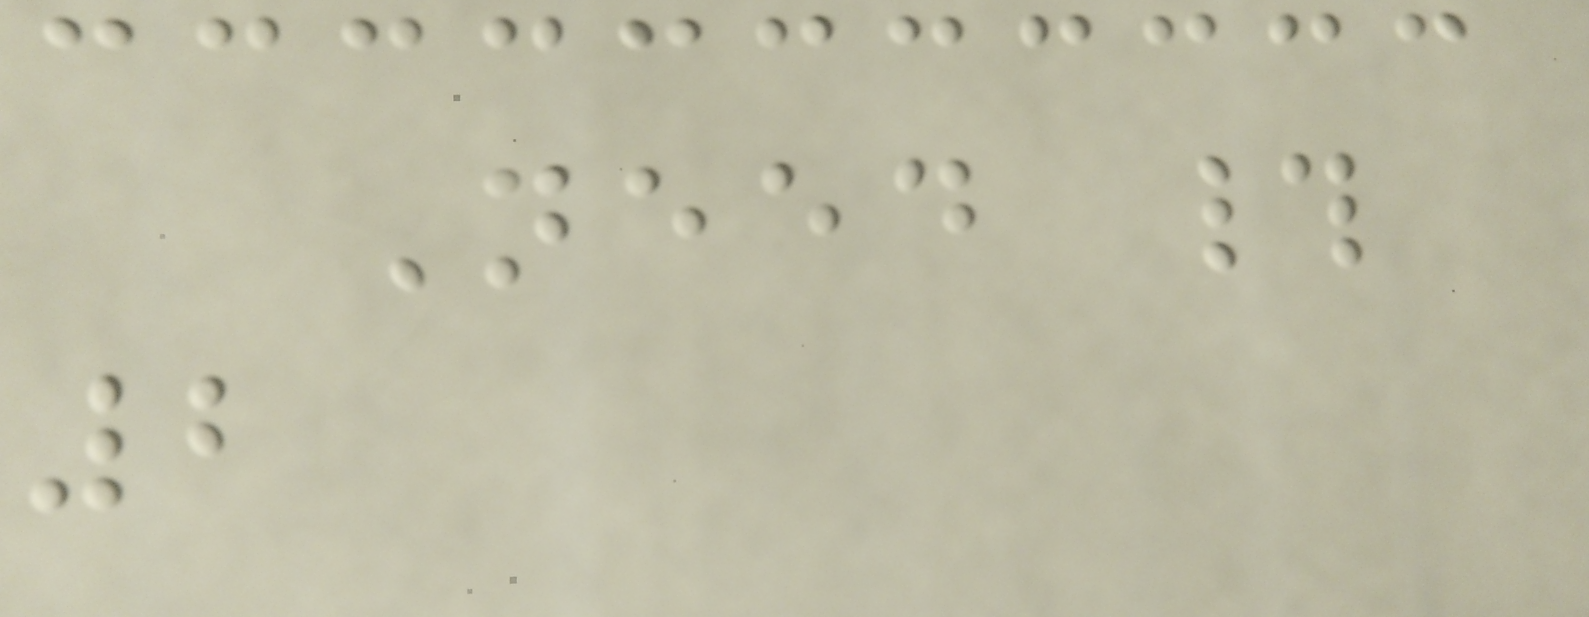Need #
2
